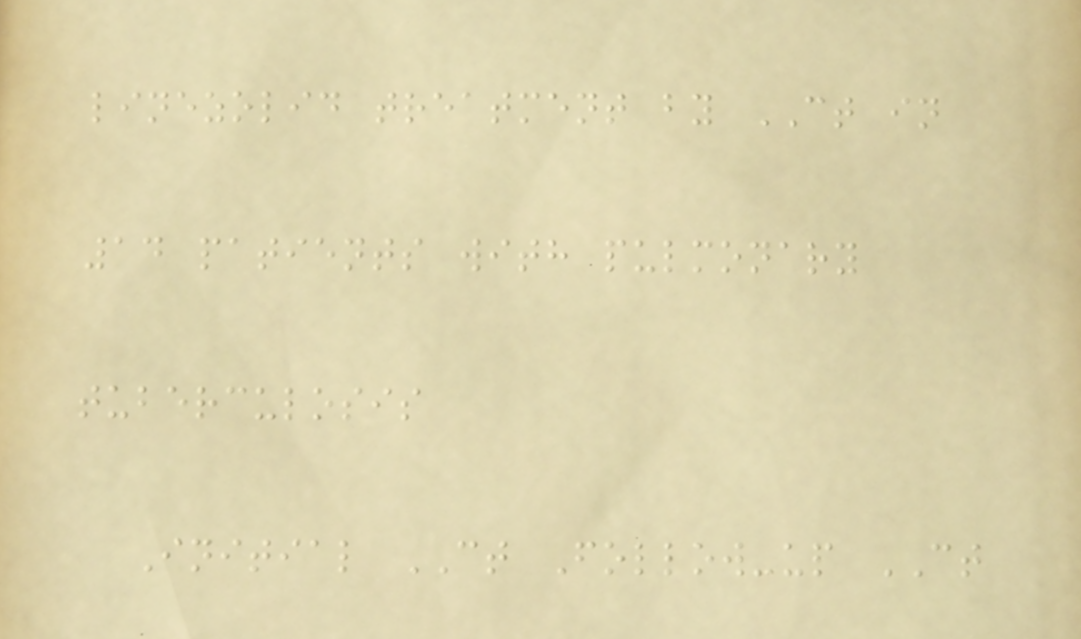linezolid treatment by CT in
14 patients with pulmonary
tuberculosis
Initial CT Follow-up CT
